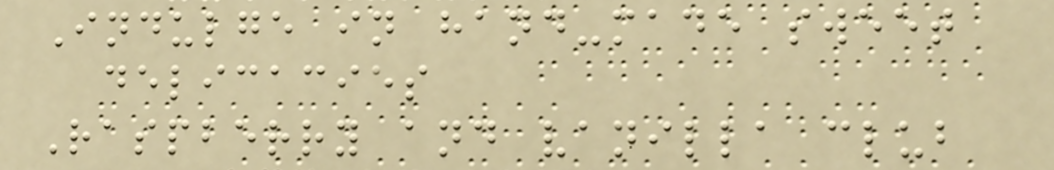Indulge in hand-made sweet
delicacies
Raspberry and vanilla club
